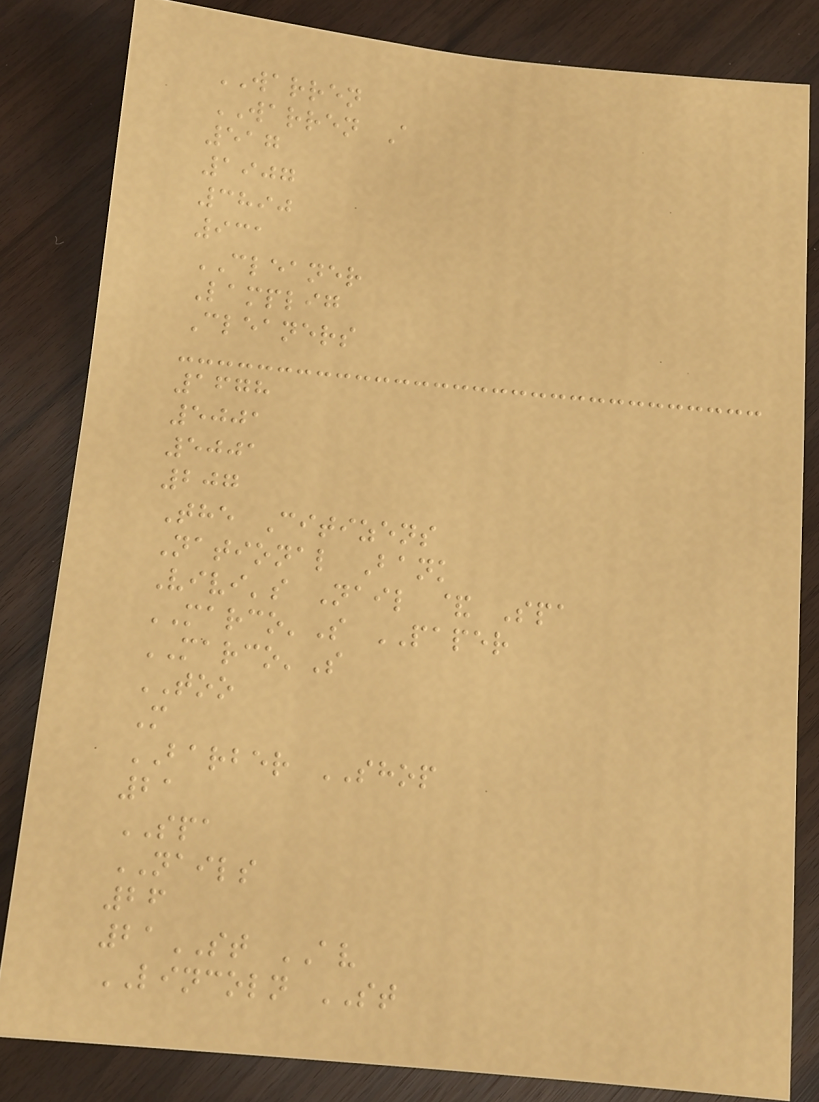WARREN
WARREN A
517
1907
3890
931
CLEANER
Lamplig
Cleaners
1678
5001
5001
207
The Citizens
National Bank
Vivi's Nail & Spa
MARCO'S PAPER
MARCO'S
TOO
M
BARBER SHOP
21
SPA
NAILS
26
21ST AV
LINCOLN ST
